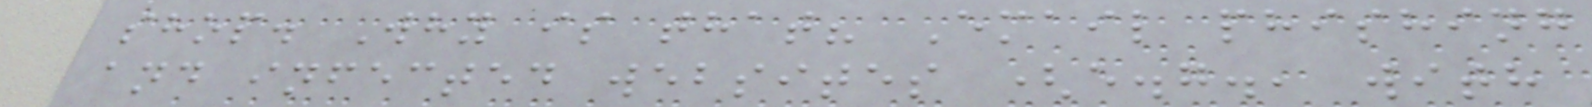shop. Why is that? Email phishing
and infected websites (e.g., with
